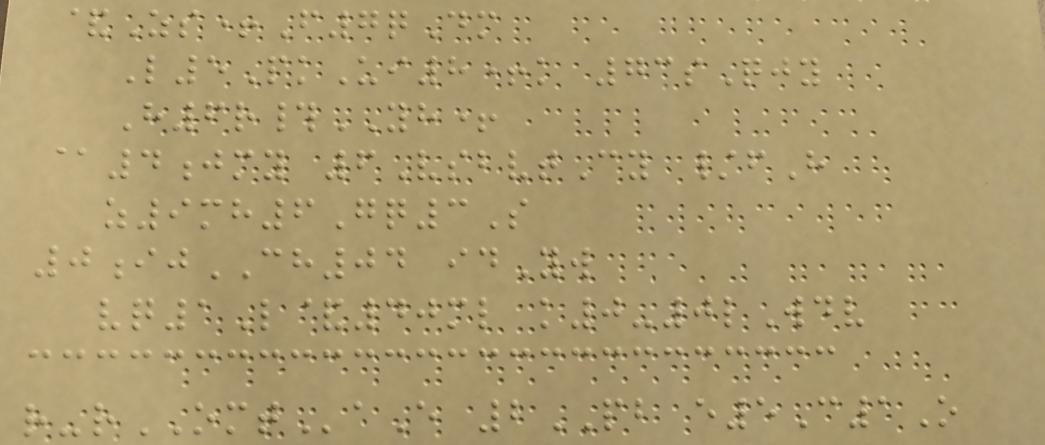&Zs+F7qDm
L5PkUi8+k 73sQjy
H6r#YH+
@4jmy 6VsbvtCy /fH
z9mh6Gq3S
0ijCH04 idYw
vq1L&40ml k0-0lWdv
r-rOMTaE 2PB e5C1O
